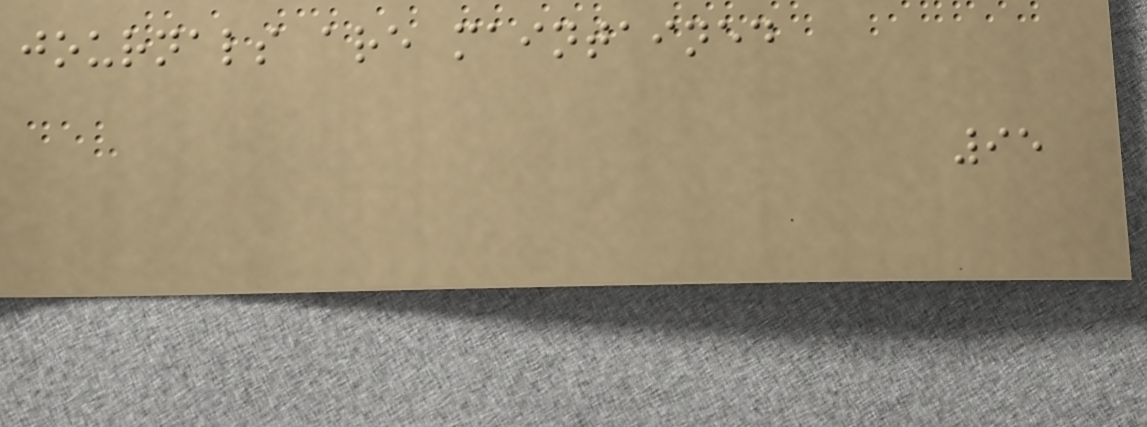journals are maintained
95
